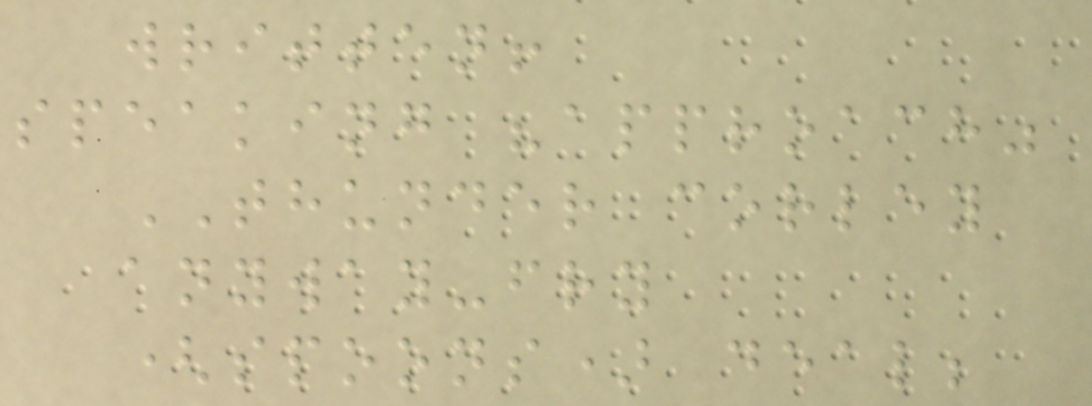written!
speaking "approach"
THUNDER corley
anyway-fry
(spoons) deal;
